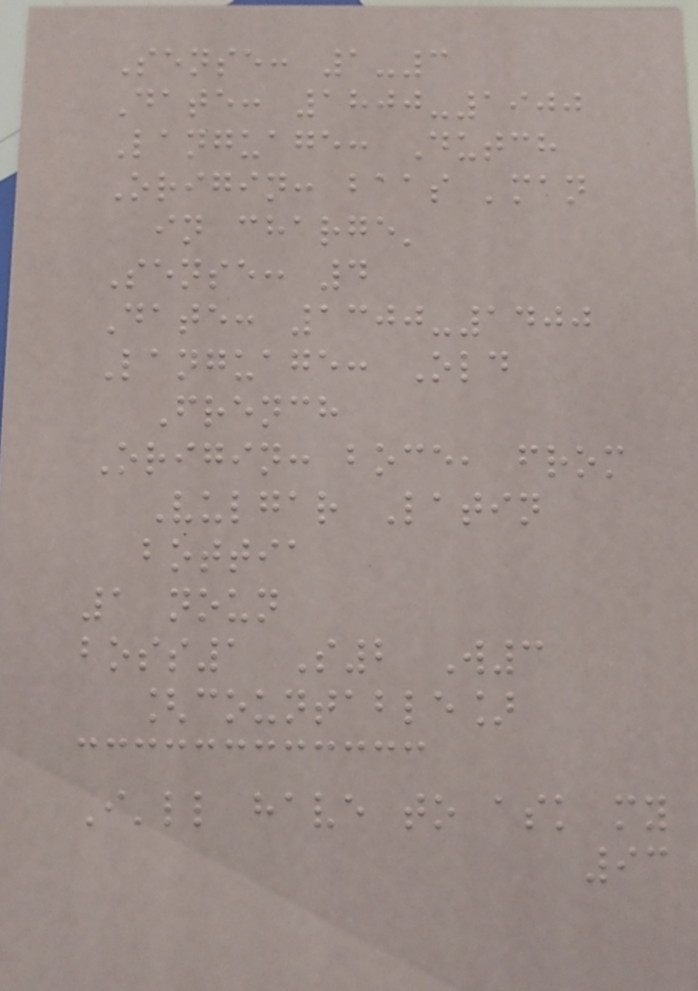Sense: 1-3
Date: 1800-1900
Language: Dutch
Origin: baas 'man
in charge'
Sense: 4
Date: 1300-1400
Language: Old
French
Origin: boce, from
Vulgar Latin
bottia
1 noun
boss1 S2 W3
[countable]
I'll have to ask my
93
